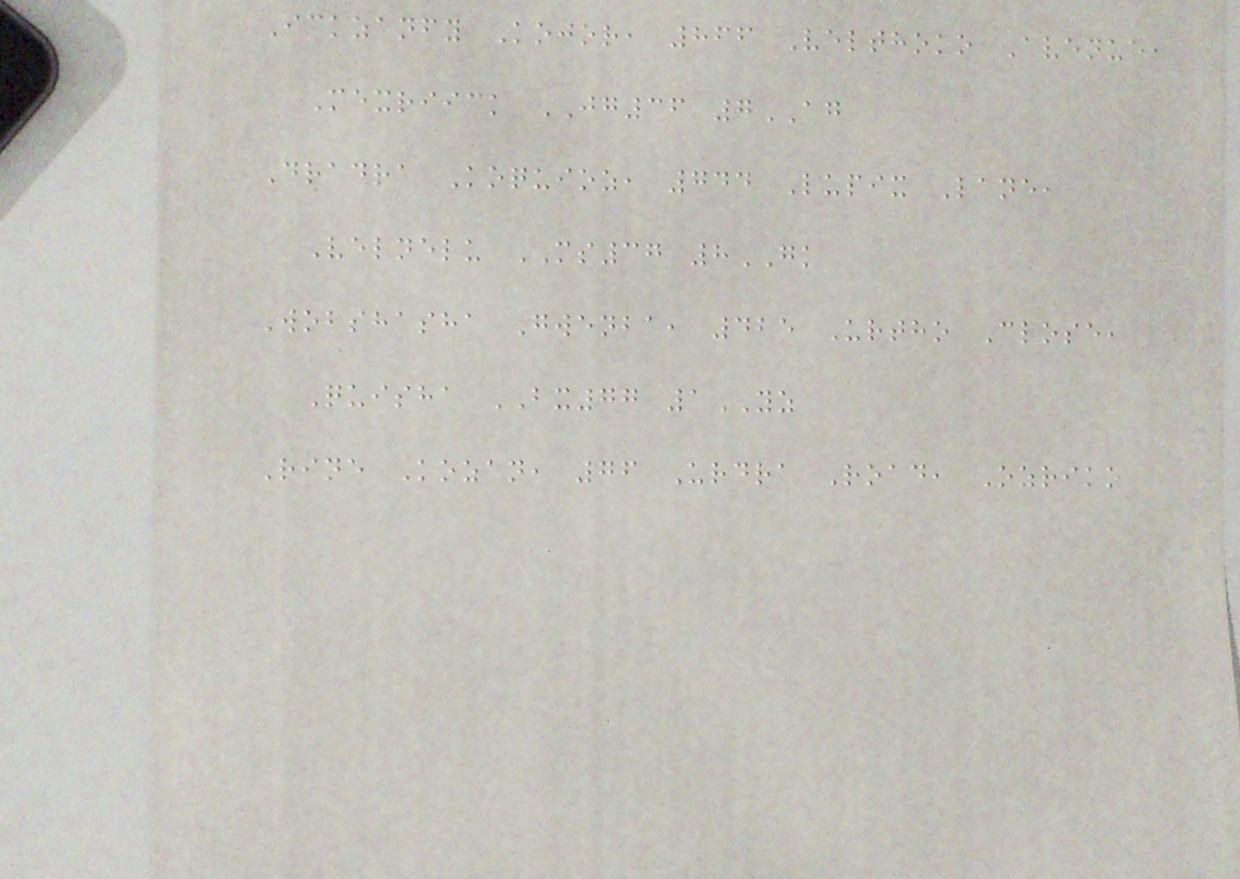Ickzanfy Kojor, 866 Velthoko Avenue,
Mexriick JG36 7AG
Dradra Koquioz, 744 Lupix Lane,
Velnelu MS37 8GK
Wobshasha Gwenba, 425 Urtho Close,
Quisha BX77 1YZ
Rine Kozan, 76 Urdra Road, Ozriko
